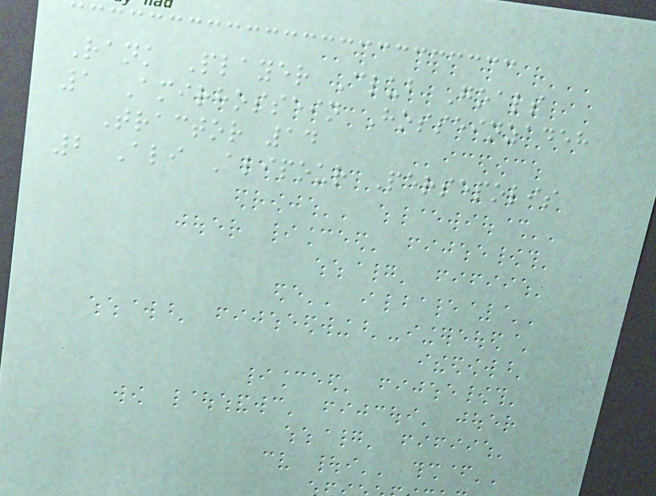Rank Player Club Goals
1 Amirhossein Hosseinzadeh
Tractor 14
2 Ali Alipour Persepolis
